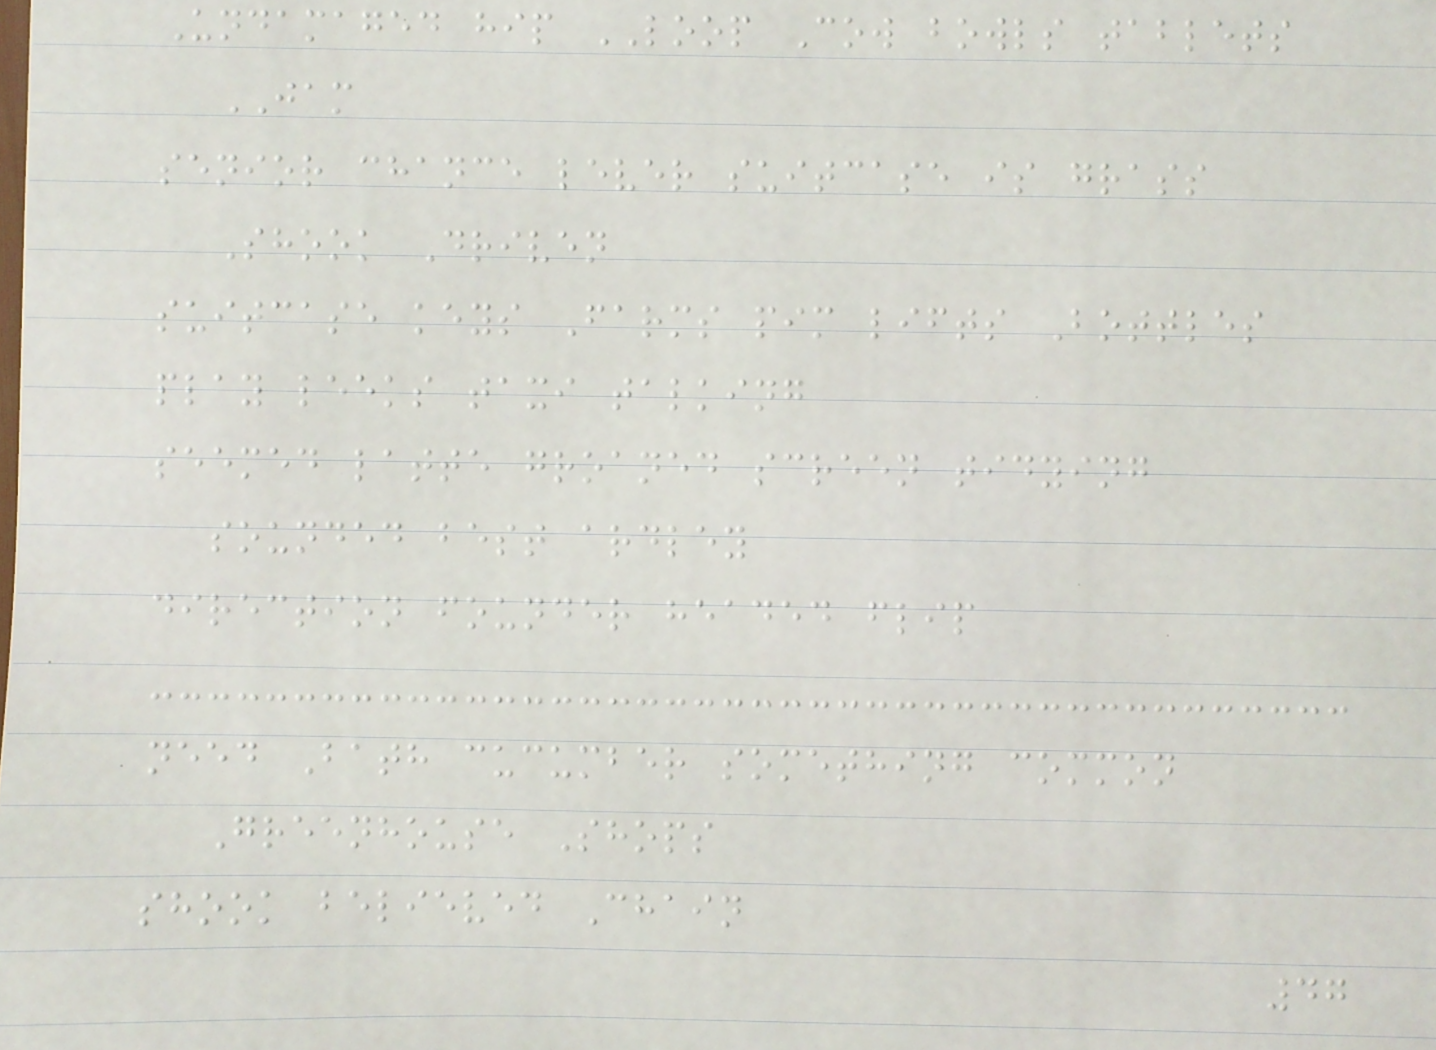Undamaged hip LOOP Cow bowls tablets
JAM
senior chance lever suitcase is grass
Shook Driven
suitcase keys Farms pim lifts Bottles
play leeks taxi talking
seemed latte groaned screen tidying
sounded best ardley
direction founder headed flip
need Bath cucumber something common
Greenhouse Shops
shook believed Chain
47
